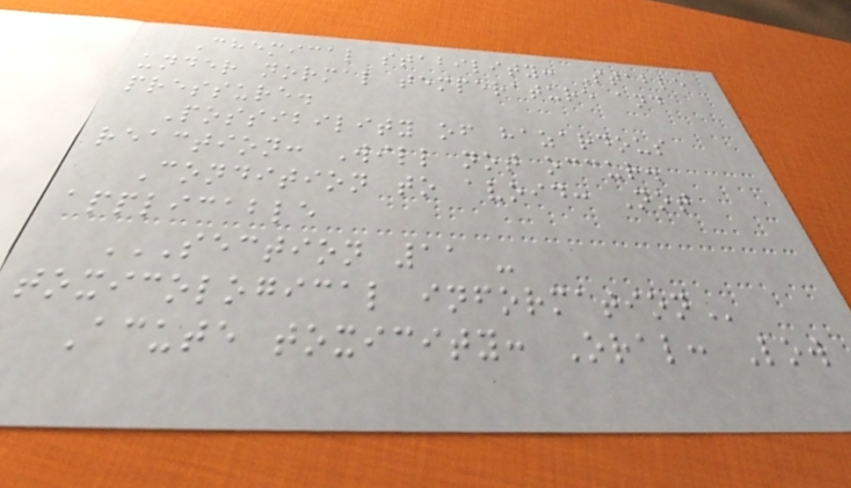Chemical stability: Stable
under normal temperature and
pressure.
Possibility of hazardous
reaction: Will not occur.
Condition to avoid: Not
applicable
SECTION 11 -
TOXICOLOGICAL INFORMATION
Acute toxicity: Oral: Low
